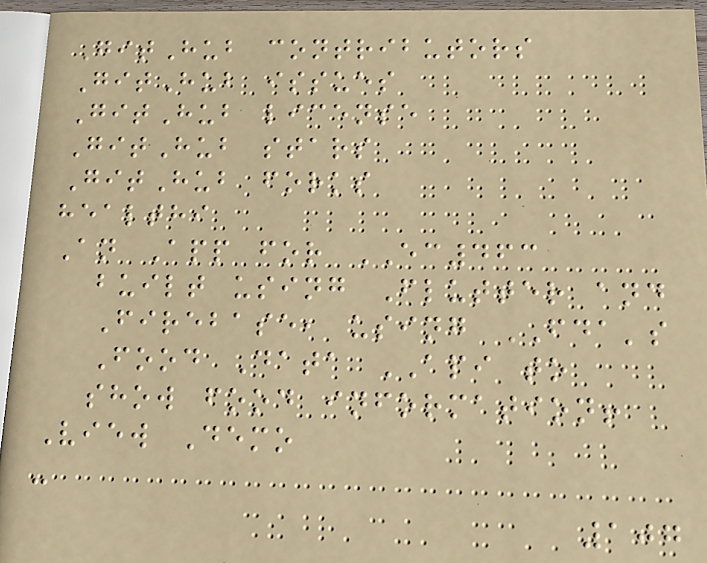GitHub contributors
GitHub issues
GitHub license
GitHub stars
GitHub forks
healthi
An App for EC463
built using Flutter and
Firebase, using FDA's
Food Data API to
show food information!
View Demo
-
107
